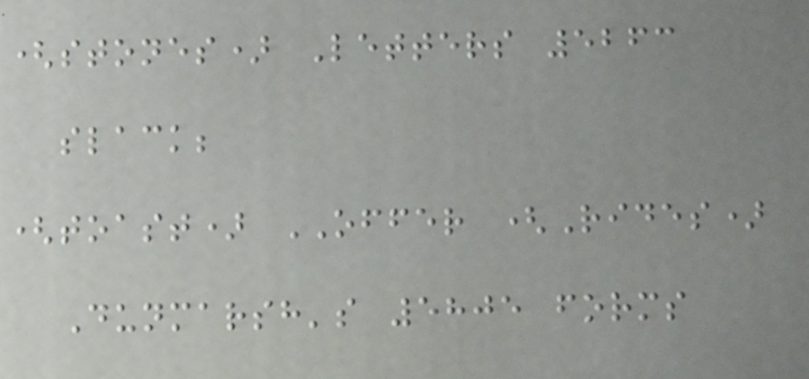(stones) Letters 5263
slack;
(toast) OFFER (Rides)
Dunmarsh's 5805 forms
